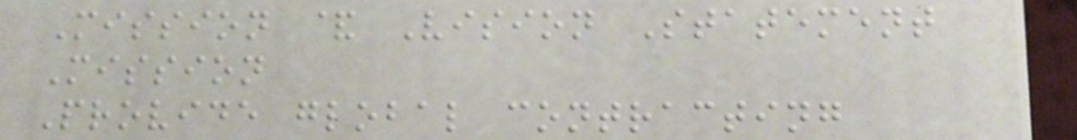Mission & Vision Statement
Mission
Provide global contracting
